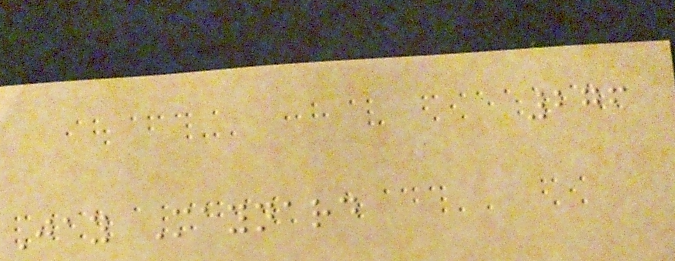276
Jay Maynard
